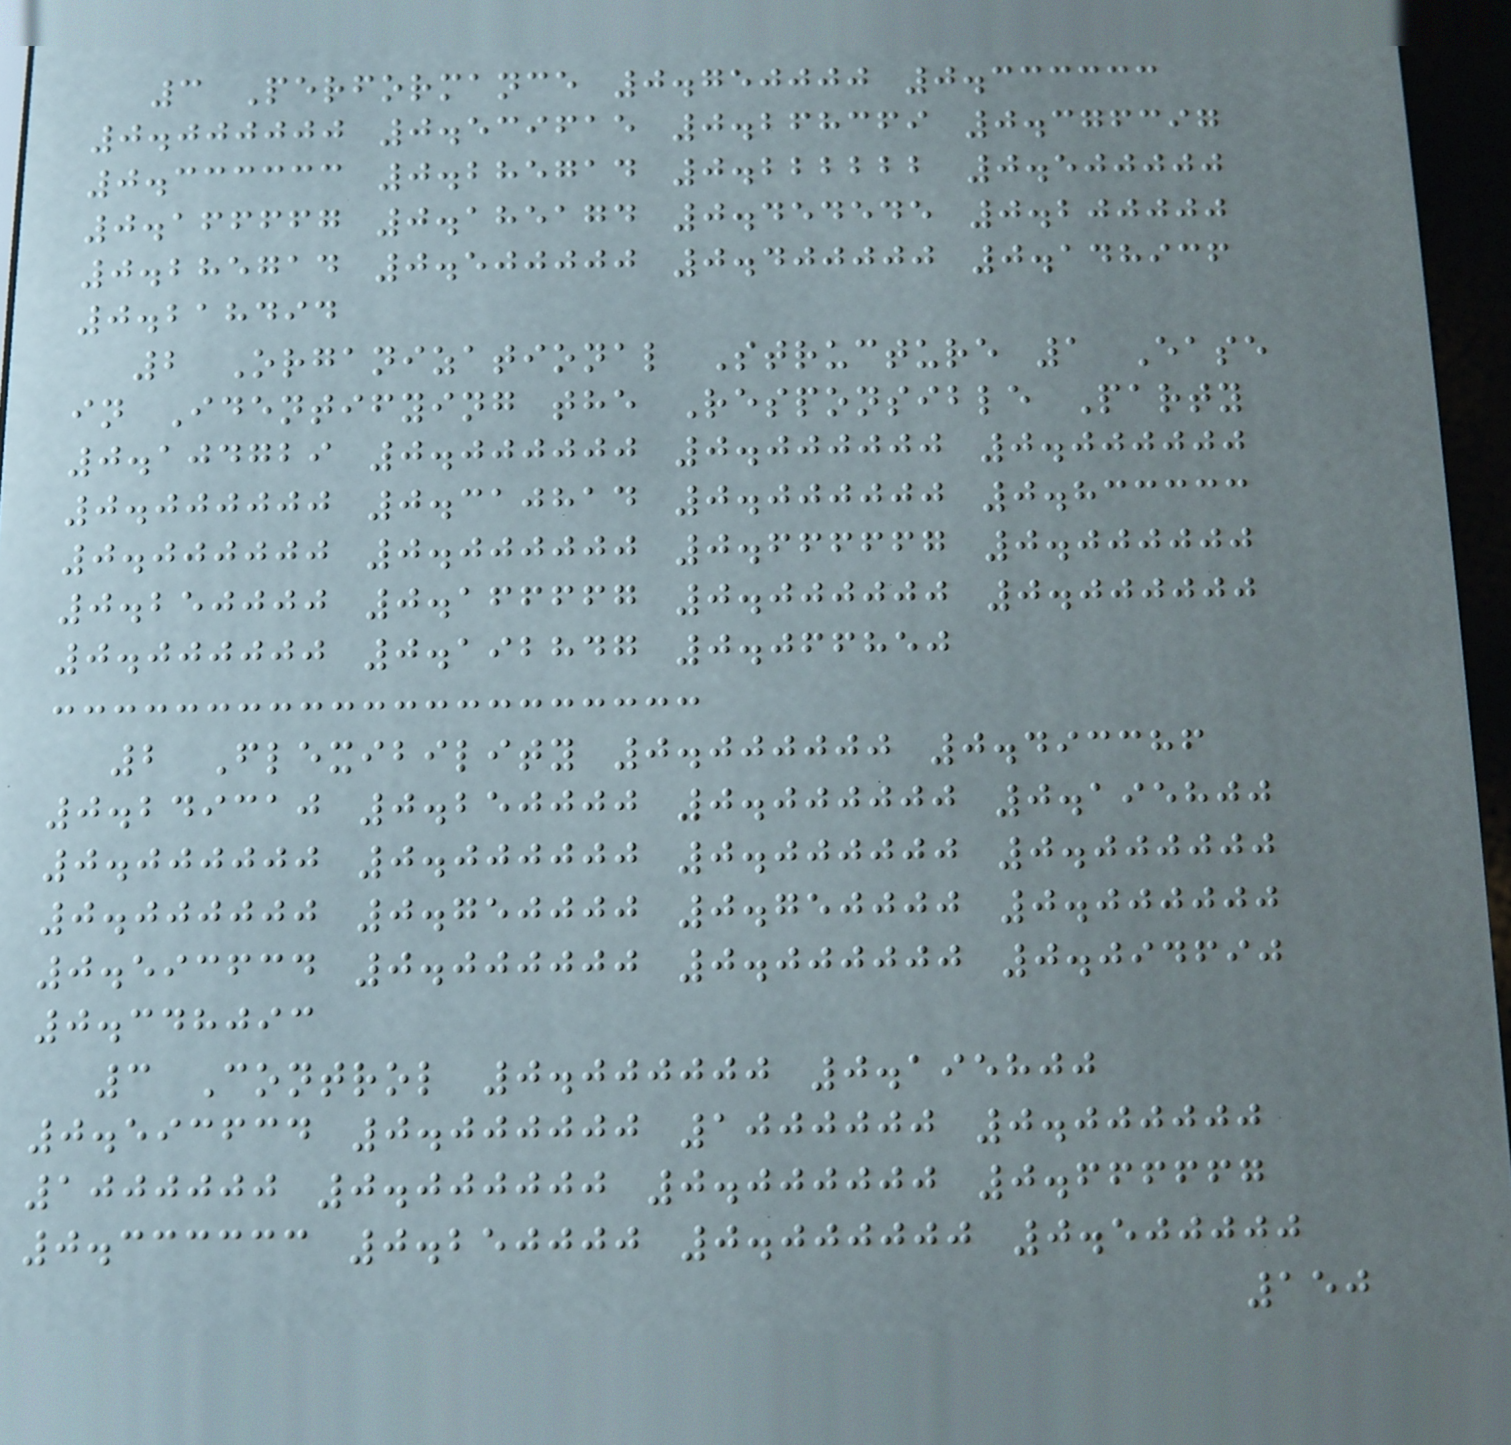3 Performance 0.750000 0.333333
0.000000 0.539615 0.268369 0.376397
0.333333 0.285714 0.222222 0.500000
0.166667 0.185174 0.454545 0.200000
0.285714 0.500000 0.400000 0.148936
0.218494
2 Organizational Structure 1 Ease
in Identifying the Responsible Party
0.104729 0.000000 0.000000 0.000000
0.000000 0.310814 0.000000 0.833333
0.000000 0.000000 0.666667 0.000000
0.250000 0.166667 0.000000 0.000000
0.000000 0.192847 0.066850
2 Flexibility 0.000000 0.493386
0.249310 0.250000 0.000000 0.195800
0.000000 0.000000 0.000000 0.000000
0.000000 0.750000 0.750000 0.000000
0.593634 0.000000 0.000000 0.094690
0.348093
3 Control 0.000000 0.195800
0.593634 0.000000 1000000 0.000000
1000000 0.000000 0.000000 0.666667
0.333333 0.250000 0.000000 0.500000
150
